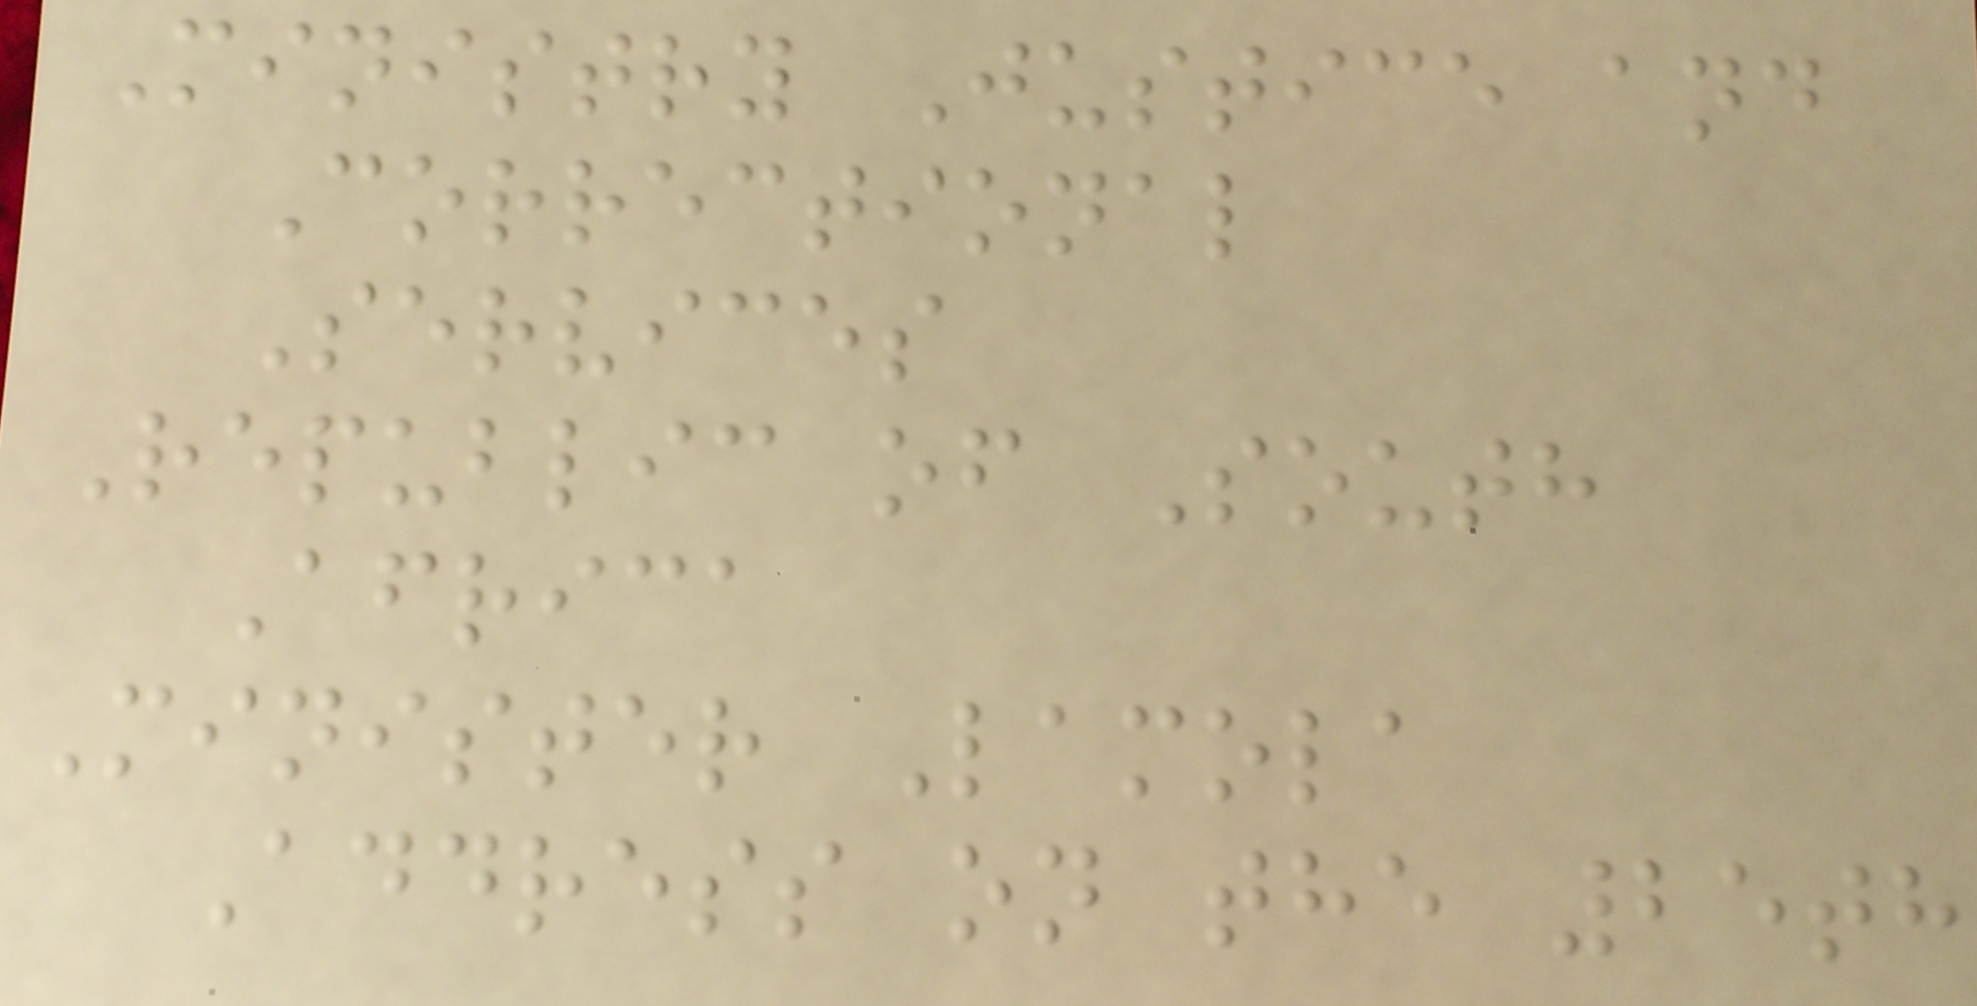Ministry Justice and
Correctional
Services
Republic of South
Africa
Minister Lamola
Address on the 25th
